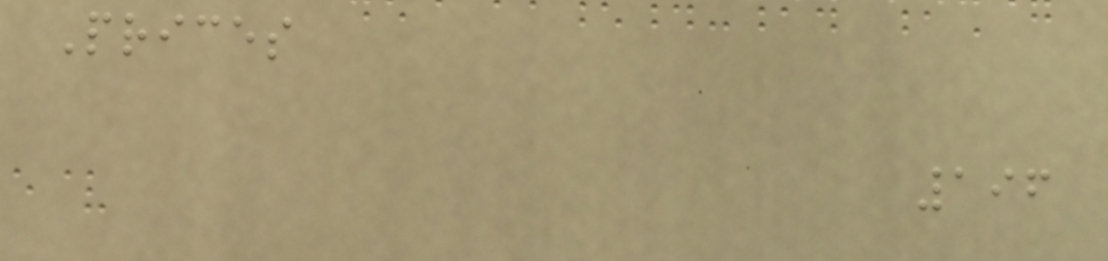Prices
196
